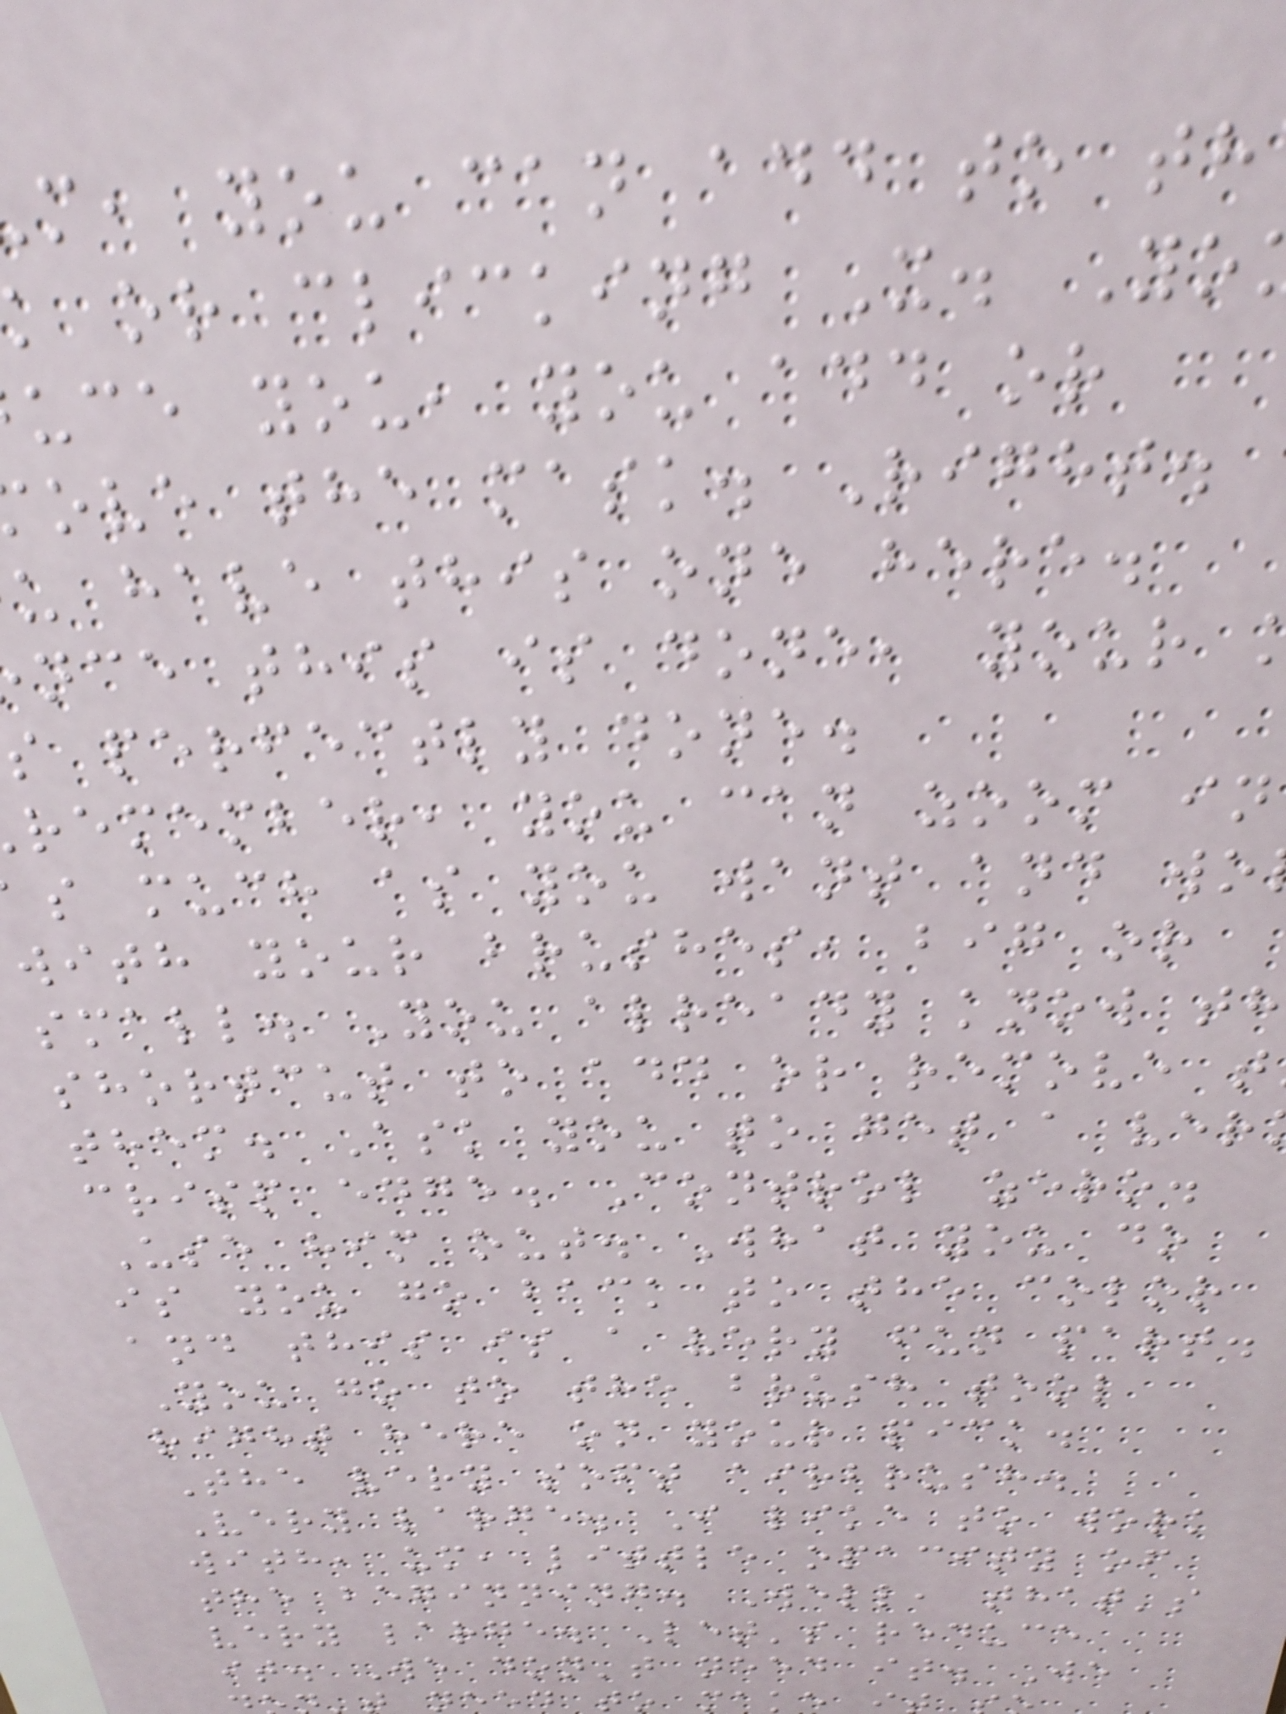m, you can add to th
k or clicking X. Yo
uce you, you add or
ove the mask. Right.
u have this one here.
nce this is done, your
s perfectly done.
remember, you can zoom in
s much as you want and wo
with your brushes, big or
small. You already know th
shortcut to add or remove t
them. Ask you to get a ver
crisp edge. Control zero.
Use him out. What you do
is you go back to the color
and this is a very fun part.
You go to the brush tool
right here on your pick.
The very soft airbrush.
Very large. I like to work
with, um, little opacity of
the beginning. Well, that's
very large. Let's reduce
it. We don't need it. We
